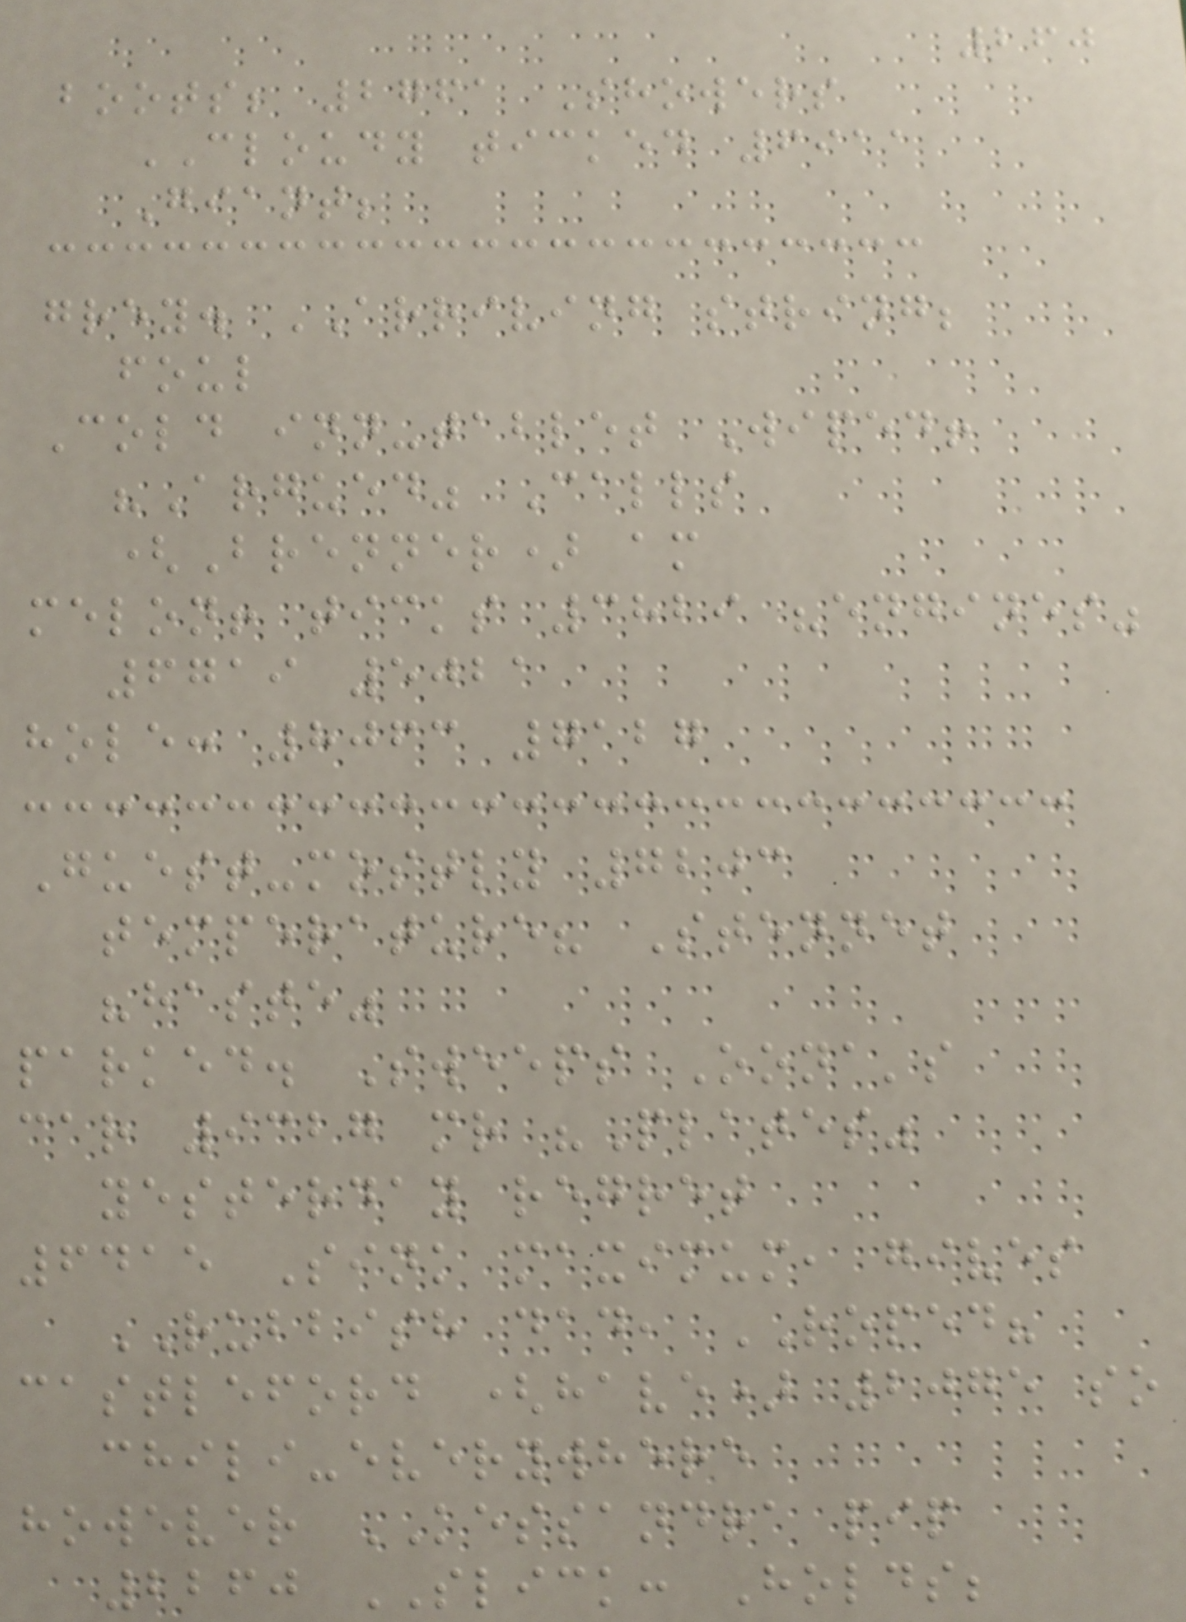260
boots; 2761 Showers
CLOUDY ticked 6911
Giant;
grey. ARRIVING string;
foul
Cold inn-tablet Wiped!
"Argued" Calls
(Brenner) am
melon! ticks 3829 "engines"
6719 5021
hole: 8063 7127
Guest-mostly 7203
temperature? Stennet
"haste"
parked. Sweeps Oona's
car 9327 mr "Plates"
yesterday regret
6415 Sink maximum, gives
RUBBISH dad, ROPED?
castleford (have) 2075 so
chili-everywhere
however KESSANDRA pip
2260 SLICK: Holds;
